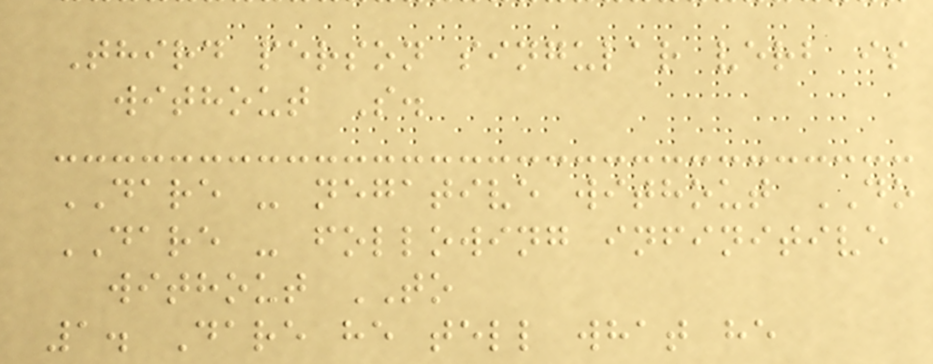Third person singular verb is
without S.
DARE - negative without DO
DARE - following infinitive
without TO
1. Dare he tell what he
